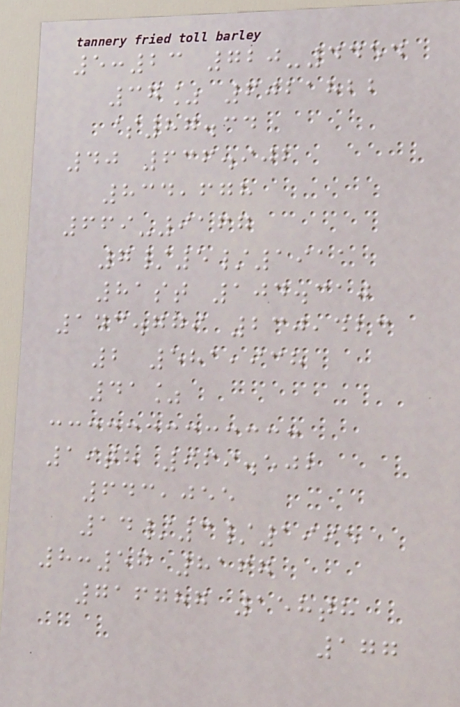5:23 720-4454
37% 6021822
$87.34
40 636.902
834,678
669-9167
7/5/1911
81st 104.310
143.779 230,423
2 581,938
41%
19th 969.502
643,055
14/3/1995
8:57 8167
716787 158th
177
